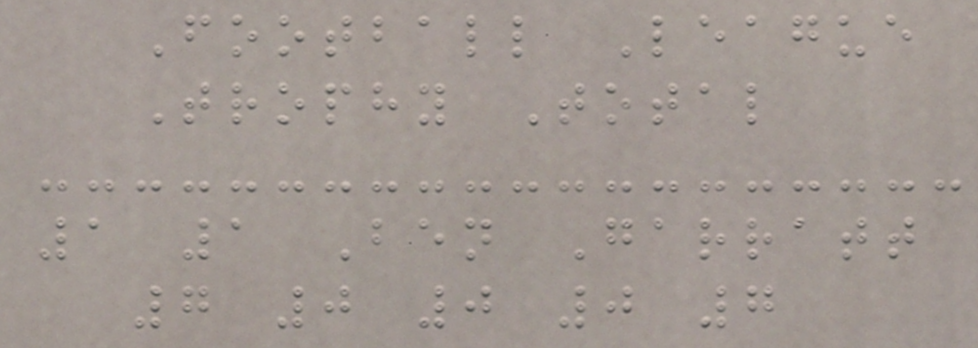Football League
Trophy Total
1 1 Ben Garratt
7 0 0 0 7
